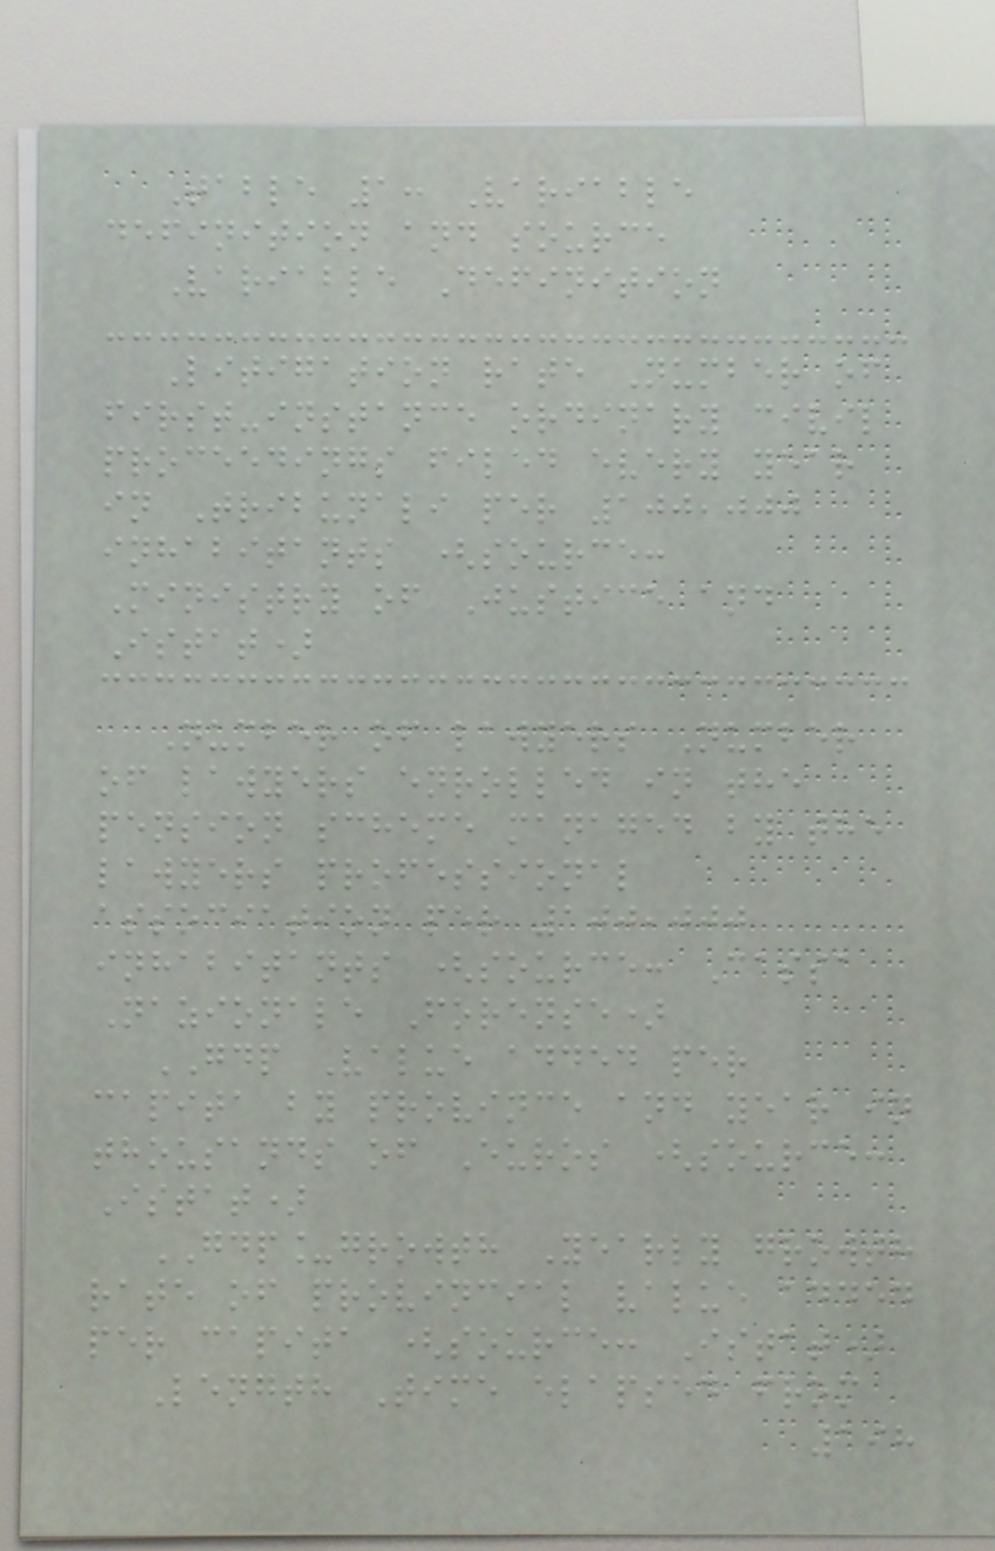Table 1: Variable
definition and source
Variable Definition
Litigation rate Number of
first-instance ordinary civil
proceedings filed every year
in Tribunali per 100,000
inhabitants (source:
Ministry of Justice and
Istat)
Number of lawyers Number
of lawyers enrolled in the
pension scheme managed by the
lawyers professional
association per 100,000
inhabitants (source: Cassa
Nazionale Forense)
GDP Value added per
capita by province and year in
thousands of Euros (source:
Istat)
GDP_growth Yearly growth
rate of provincial value added
per capita (source: Istat)
Length Time elapsed from
198
